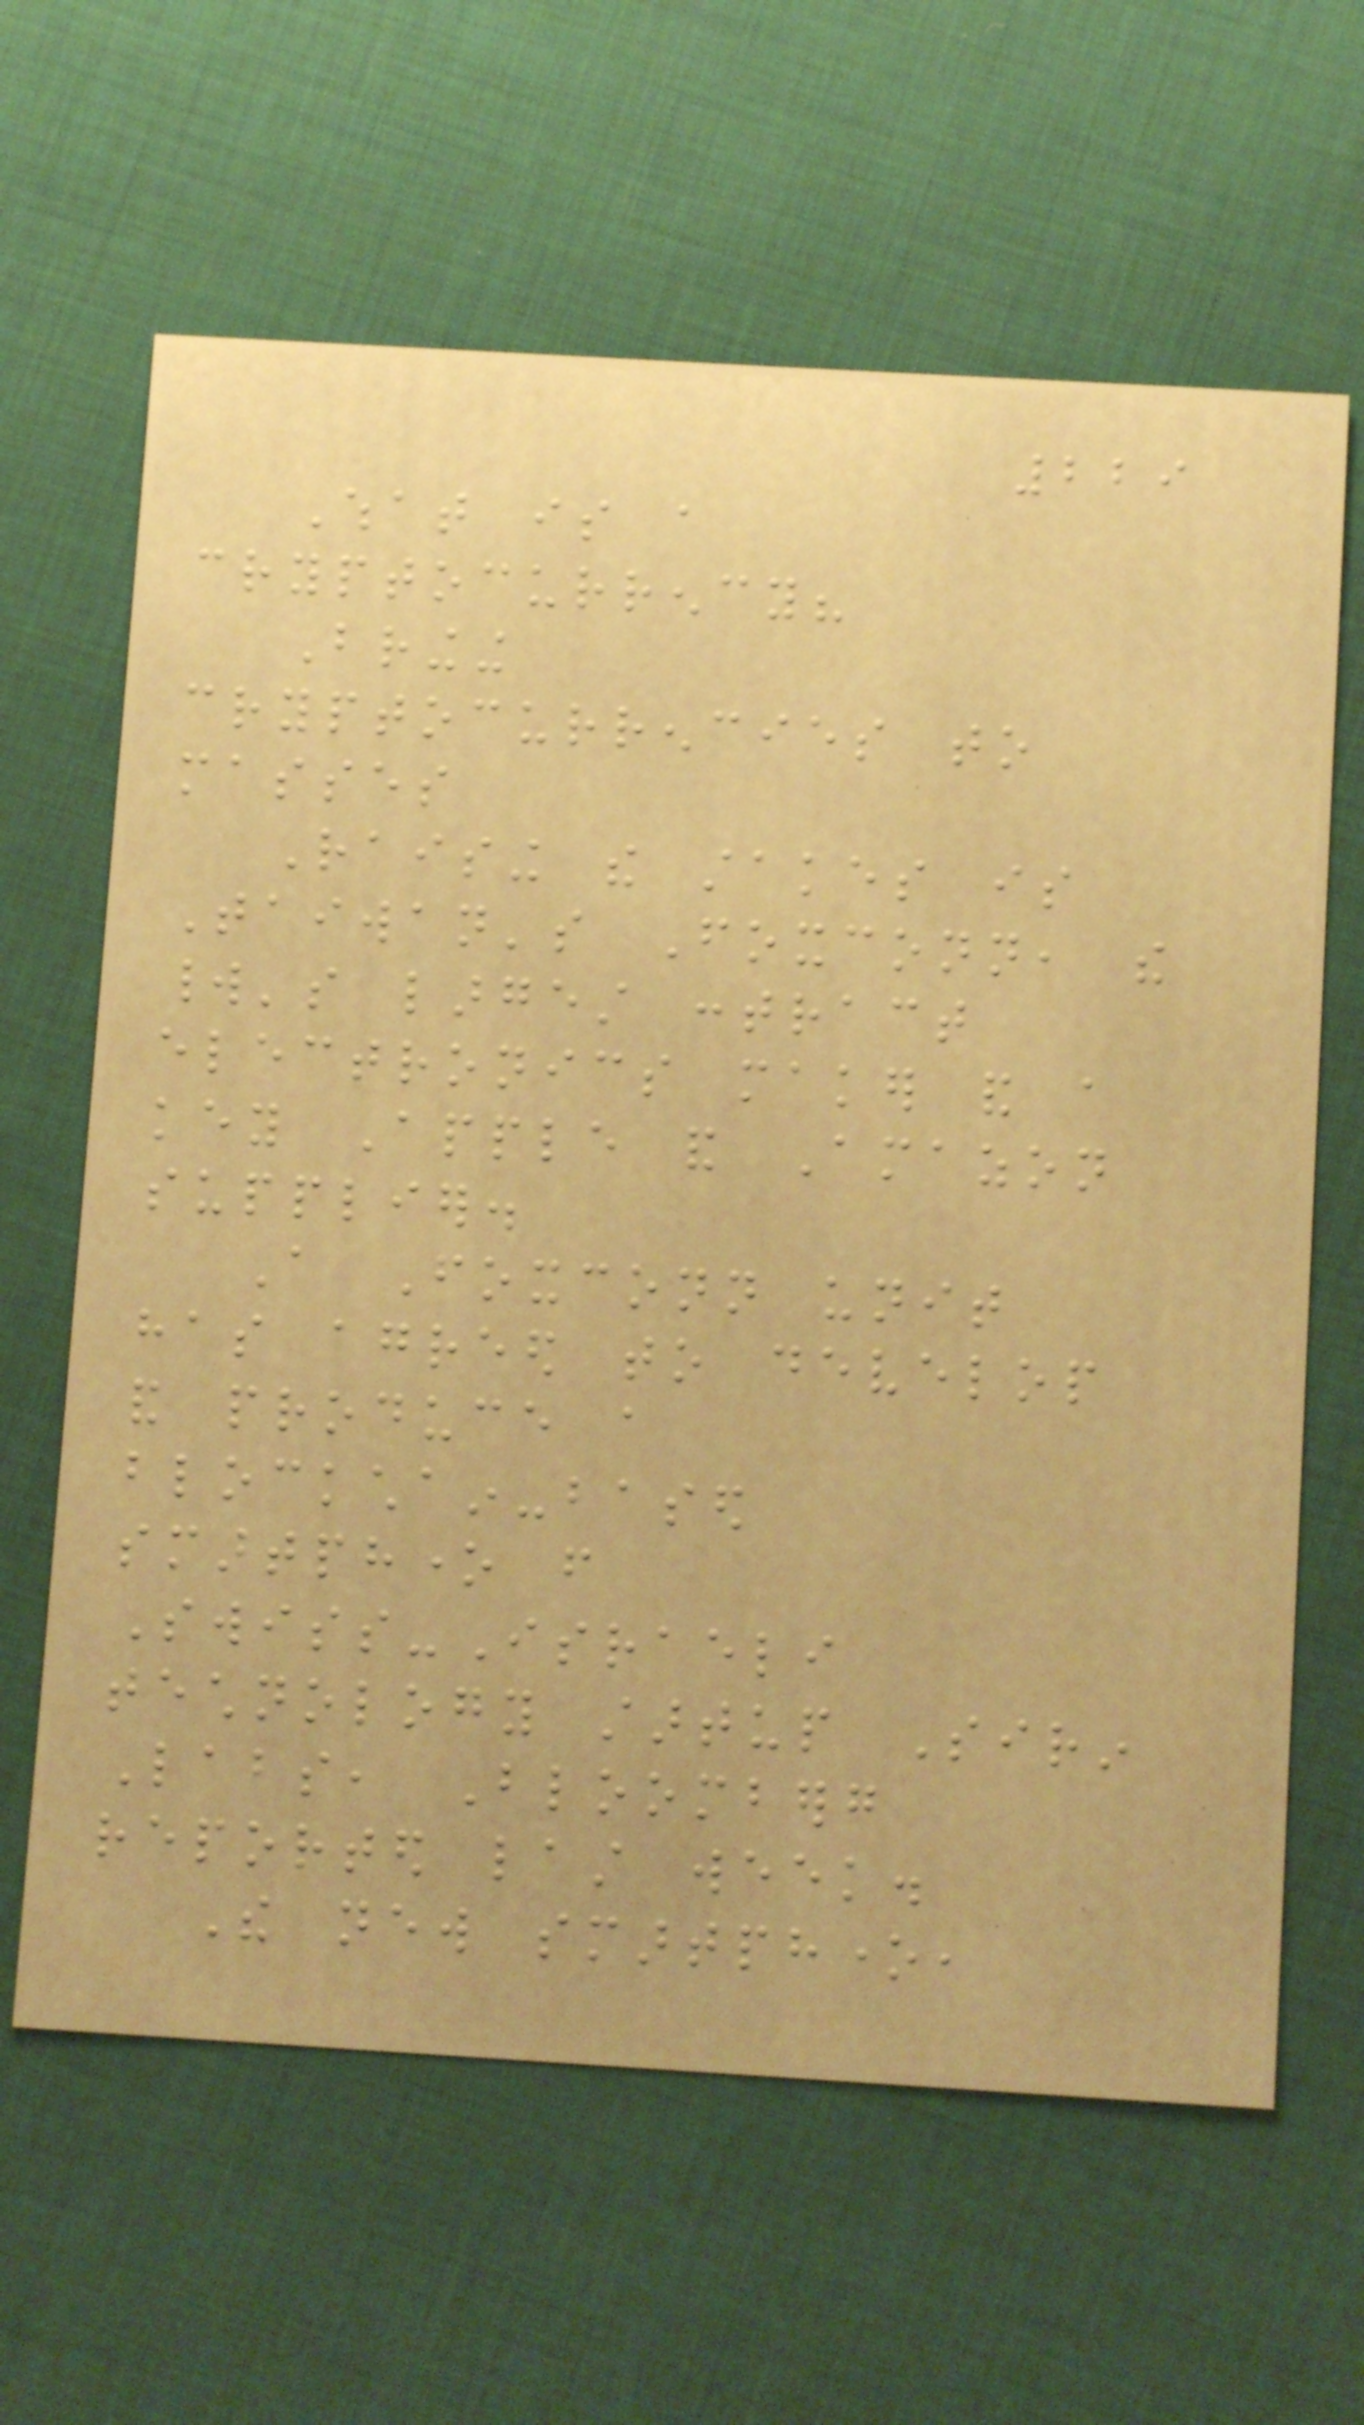229
What is a
cryptocurrency?
Bringing
cryptocurrencies to
masses
Raising the stakes is
Taiwan's Foxconn, the
world's largest contract
electronics maker and a
key Apple and Amazon
supplier.
A Foxconn unit
has agreed to develop
and produce a
blockchain-based
smartphone from
Swiss-Israeli
technology startup Sirin
Labs, Bloomberg
reported last week.
The new smartphone,
